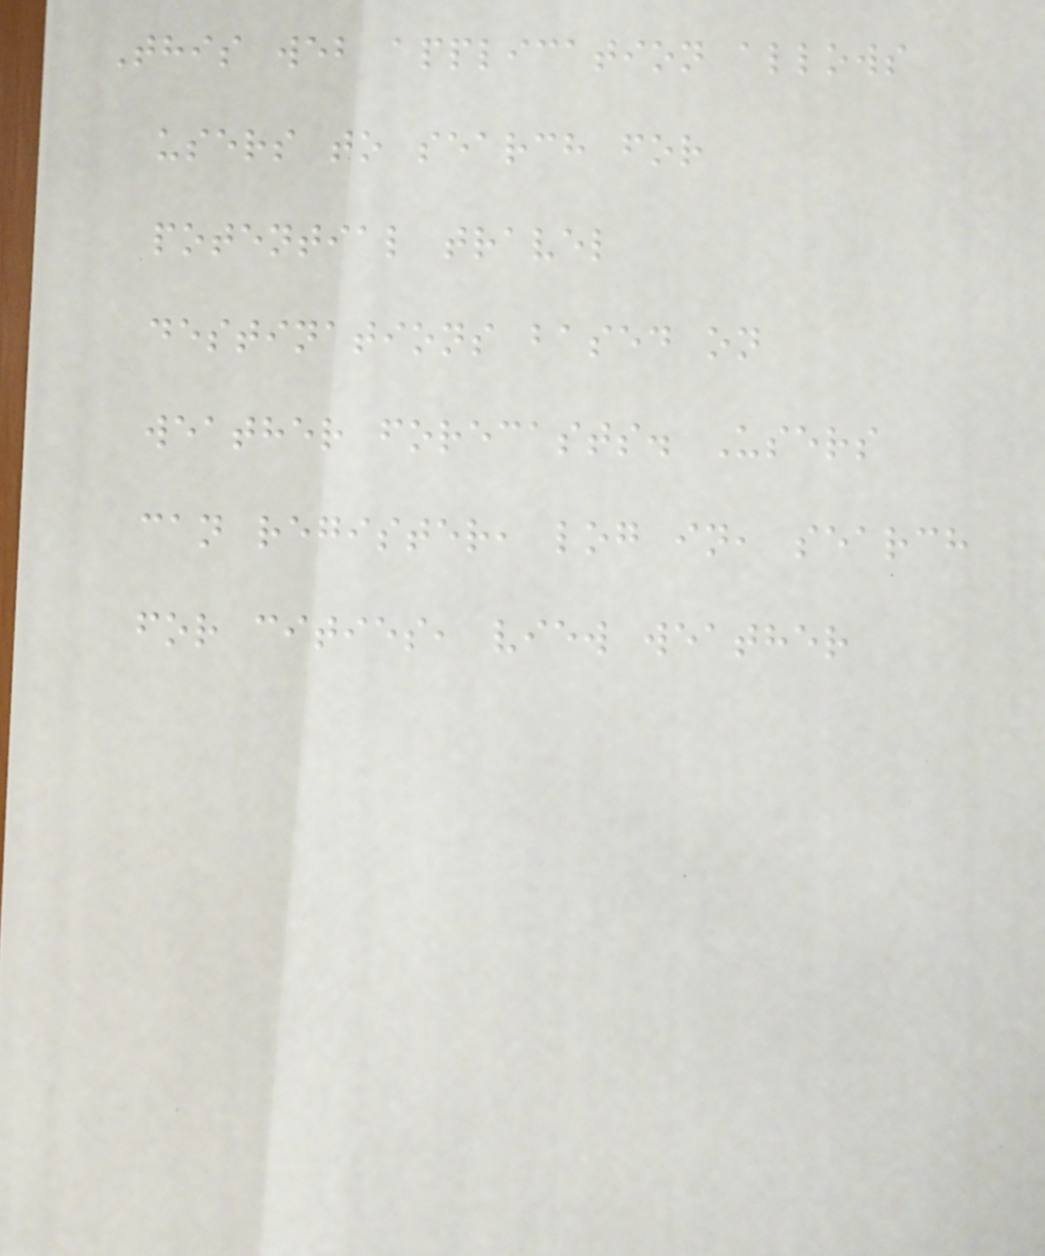This web application allows
users to search for
potential travel
destinations based on
weather forecasts. Users
can register, log in, search
for cities, view weather
